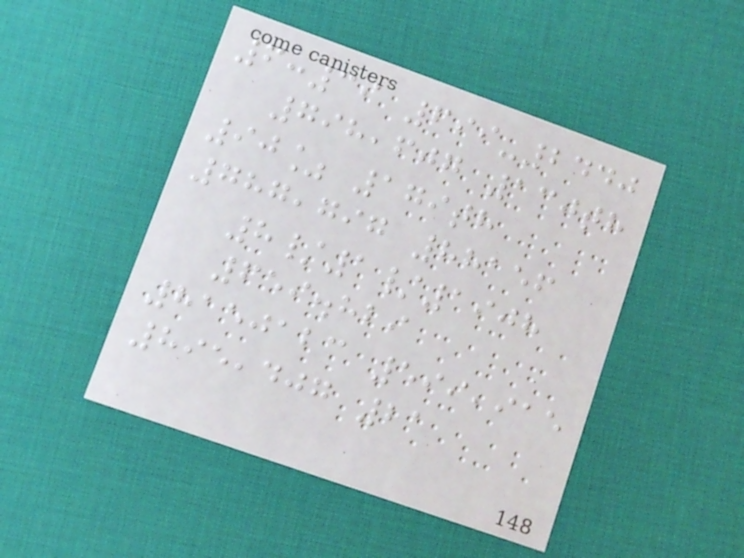6:39 699-2440
798,607 130th
90% 179th
787,797 88156
8/1/1908
659.829
8150123 599,915
895,407 21
